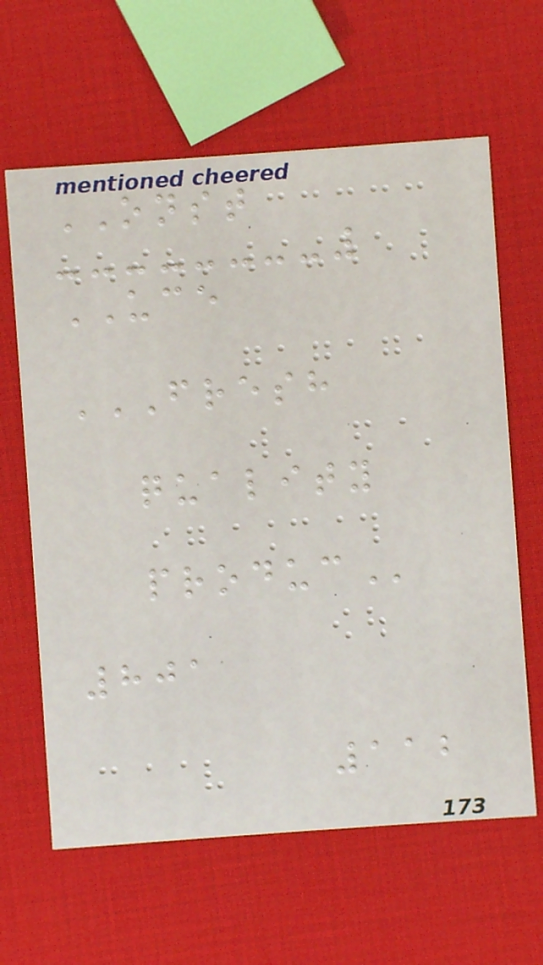ONST
UCE
FRESH
QUALITY
PRODUC
801
112
